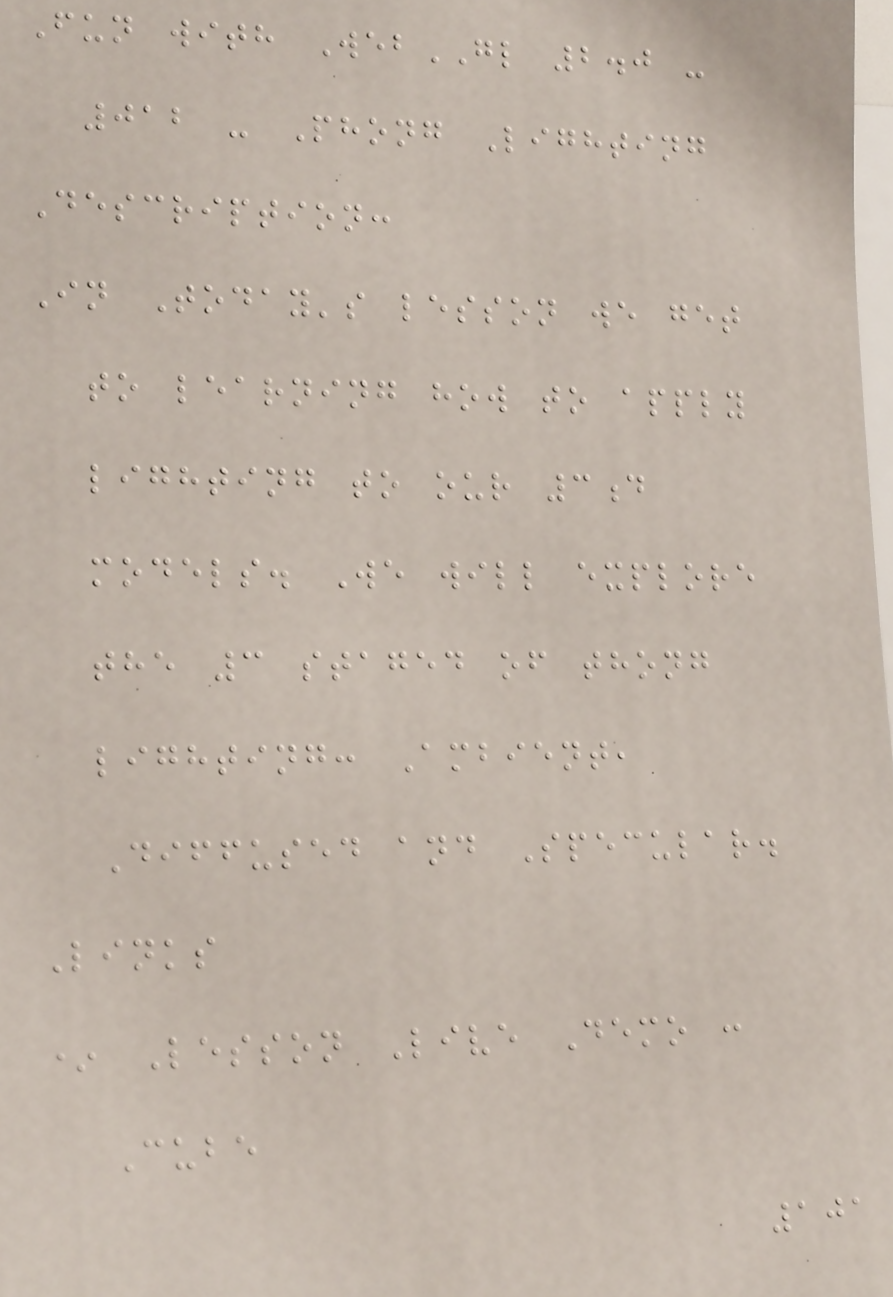Fun with WebGL 2.0 -
012 - Phong Lighting
Description:
In Today's lesson we get
to learning how to apply
lighting to our 3d
models. We will explore
the 3 staged of thong
lighting: Ambient,
Diffused and Specular.
Links
* Lesson Live Demo :
Cube
101
